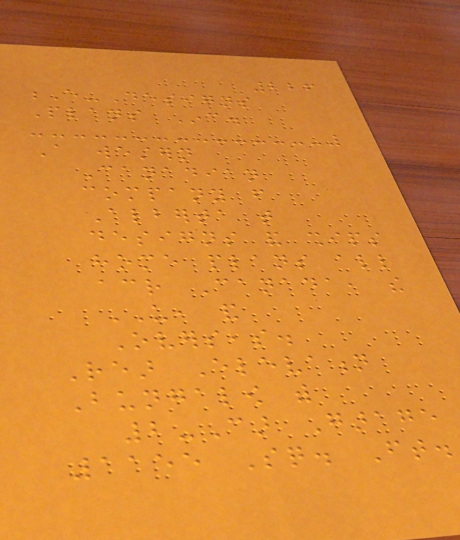226
E-Designs
Plans Inc.
A western
Canadian
company from
Alberta that
designs and ships
home plans all
across Canada, the
US, and
Overseas.
Rear Elevation
Bungalow with
2-Car Garage
1155 Sq. Ft.
